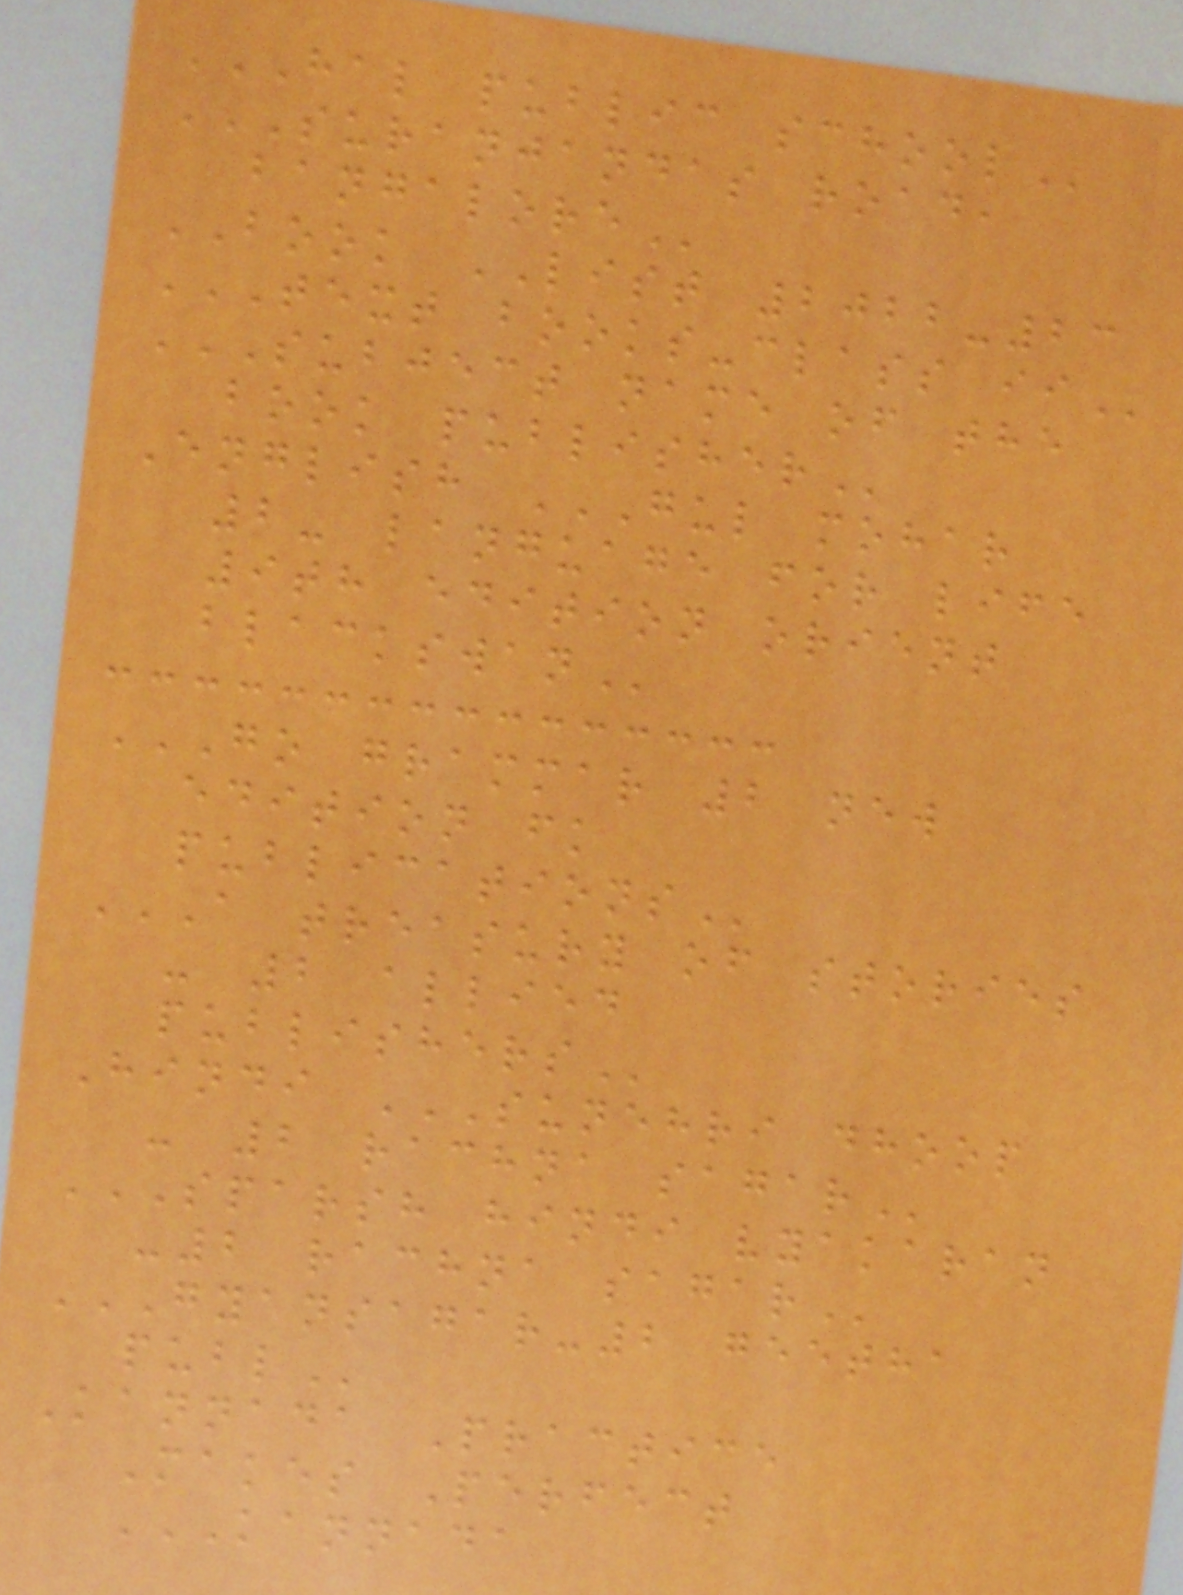HAL PUBLIC SCHOOL
SURANJANDAS ROAD,
BANGALORE
BOOK LIST 2022-23
TEXT BOOKS-CLASS II
SUBJECT NAME OF THE
BOOK PUBLISHER
English GUL MOHAR
2- LANGUAGE FOR LIFE
9TH EDITION ORIENT
BLACKSWAN
GO GRAMMAR 2 NEW
EDITION FK
PUBLICATIONS
A TREASURY OF STORIES
- 2 ALLIED
PUBLISHERS
Hindi SUNEHRI DHOOP
- 2 RACHNA SAGAR
SPARSH HINDI VYAKARAN
-2 RACHNA SAGAR
GYANSAGAR-2 GEETHA
PUBL
Kannada Practice
Makes Perfect
KANNADA
